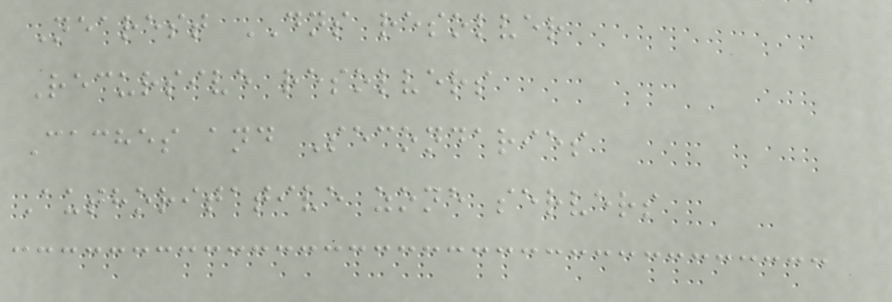Nearest DNS resolver
Recursive resolvers
Caches and Secondaries
Authoritative zone servers
